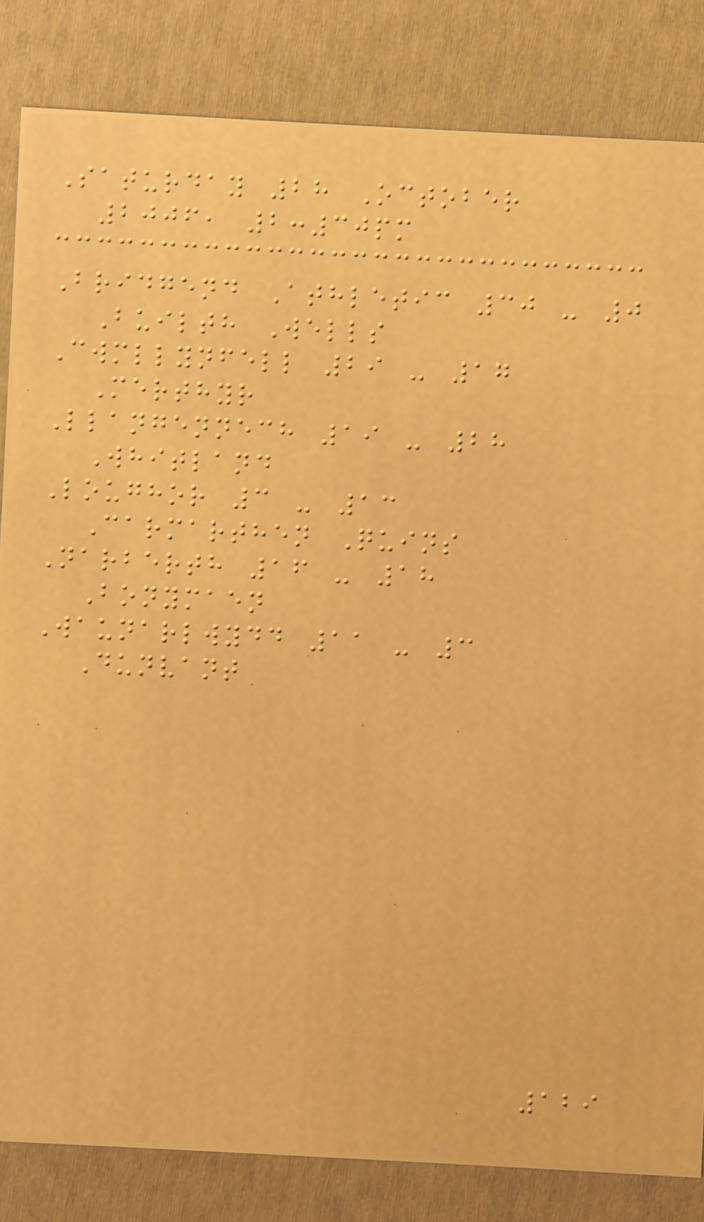Saturday 28 October
2006, 2:30pm
Bridgend Athletic 30 - 0
Builth Wells
Cwmllynfell 29 - 17
Merthyr
Llangennech 19 - 28
Whitland
Loughor 3 - 13
Carmarthen Quins
Narberth 16 - 18
Bonymaen
Waunarlwydd 11 - 3
Dunvant
129
